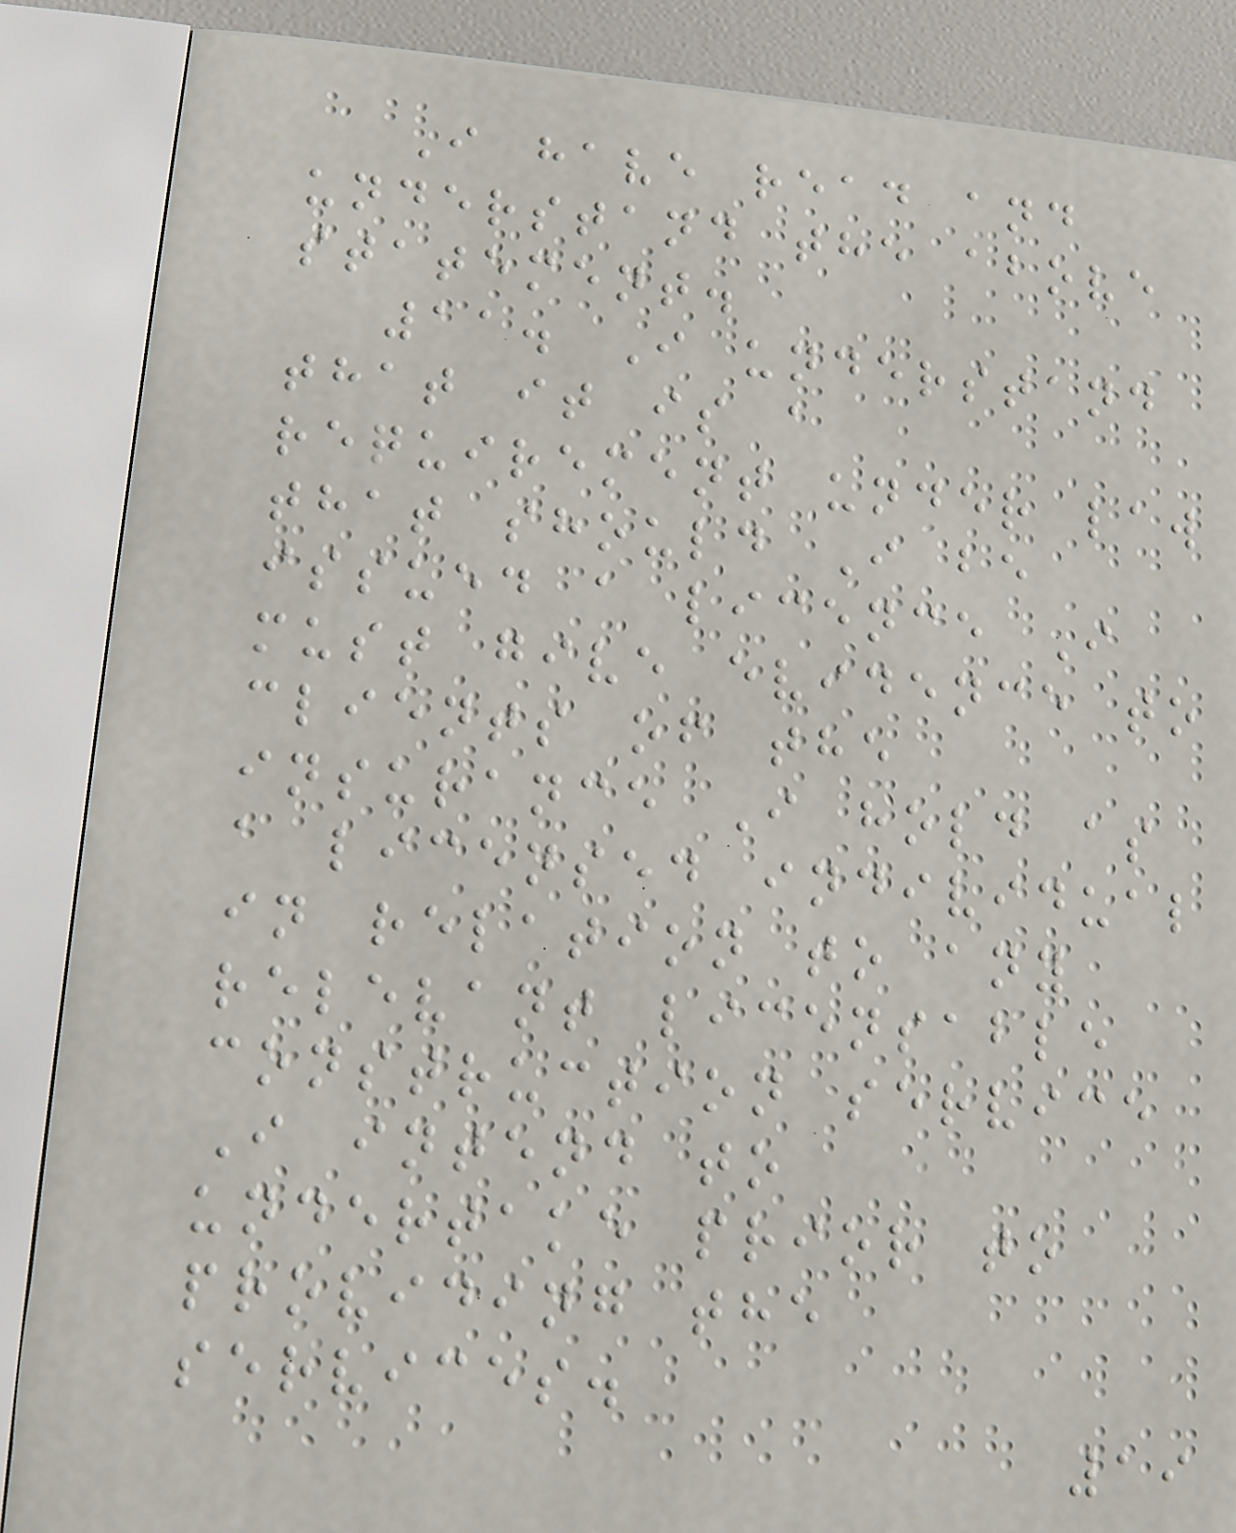I have read and
understand the above
statement.
11. I understand
that it is a
requirement under law
that should I be
issued a licence I
must give evidence to
clients of the
insurance I hold as
a licensed individual
in relation to any
relevant licensable
construction service
I intend to
undertake prior to
providing the
services.
19
